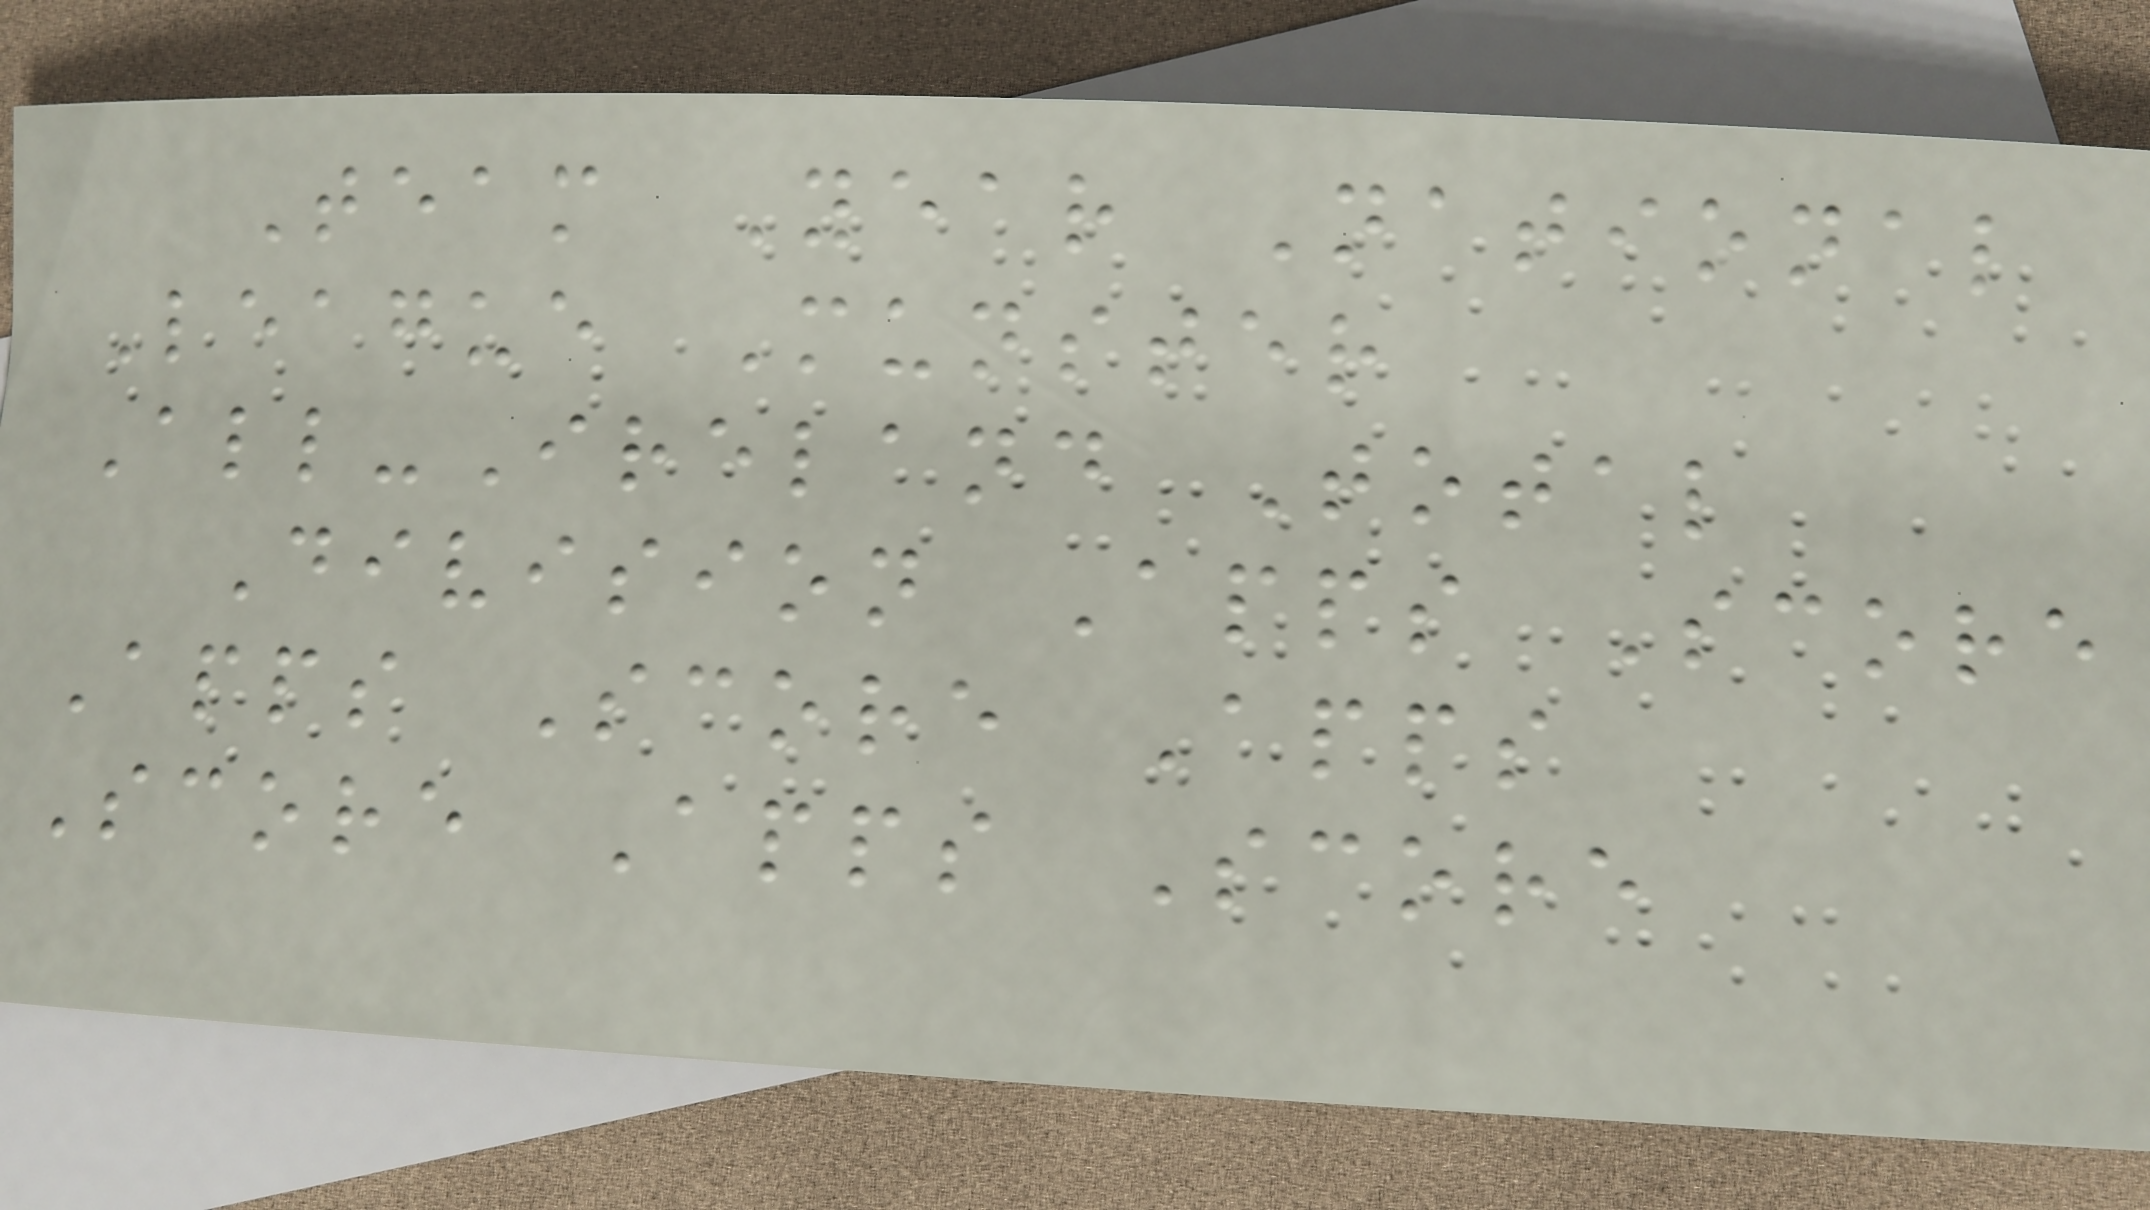Team Year National
League Munster
All-Ireland Total
Division Apps Score
Apps Score Apps
Score Apps Score
